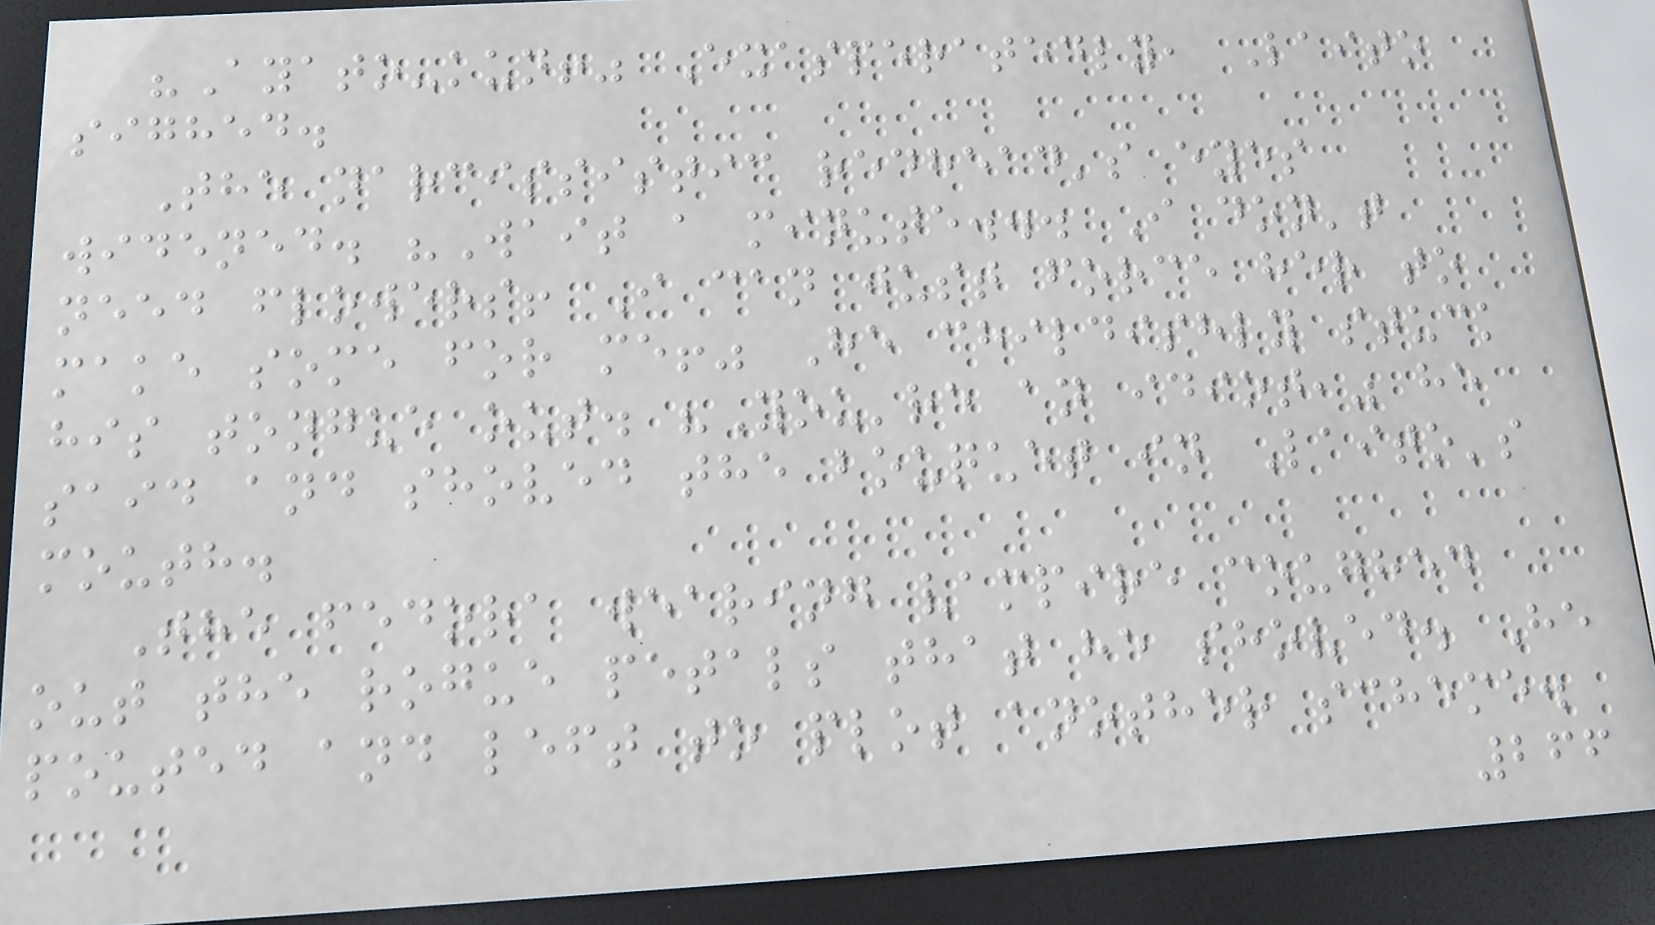"Ayato-kun!" Exasperatedly, Laito
sighed.
The narcissistic redhead's eyes
widened. "Wait a minute... I don't
need flowers! I can just force her to
make some for me!" He childishly stuck
his tongue out. "You're an idiot," he
said and shoved the bouquet in Laito's
mouth.
The fedora wearing vampire coughed
out the rogue petals that he shoved. He
pouted and left to plot another scheme.
266
